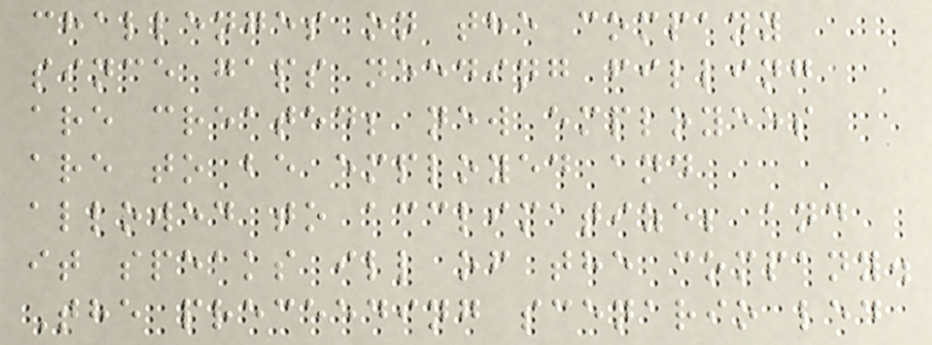challenges on the company
since gaps needing filling
are created; new employees
are to be employed and
allowed to acclimatize; and
it speaks ill of the company.
The preceeding scenario led
